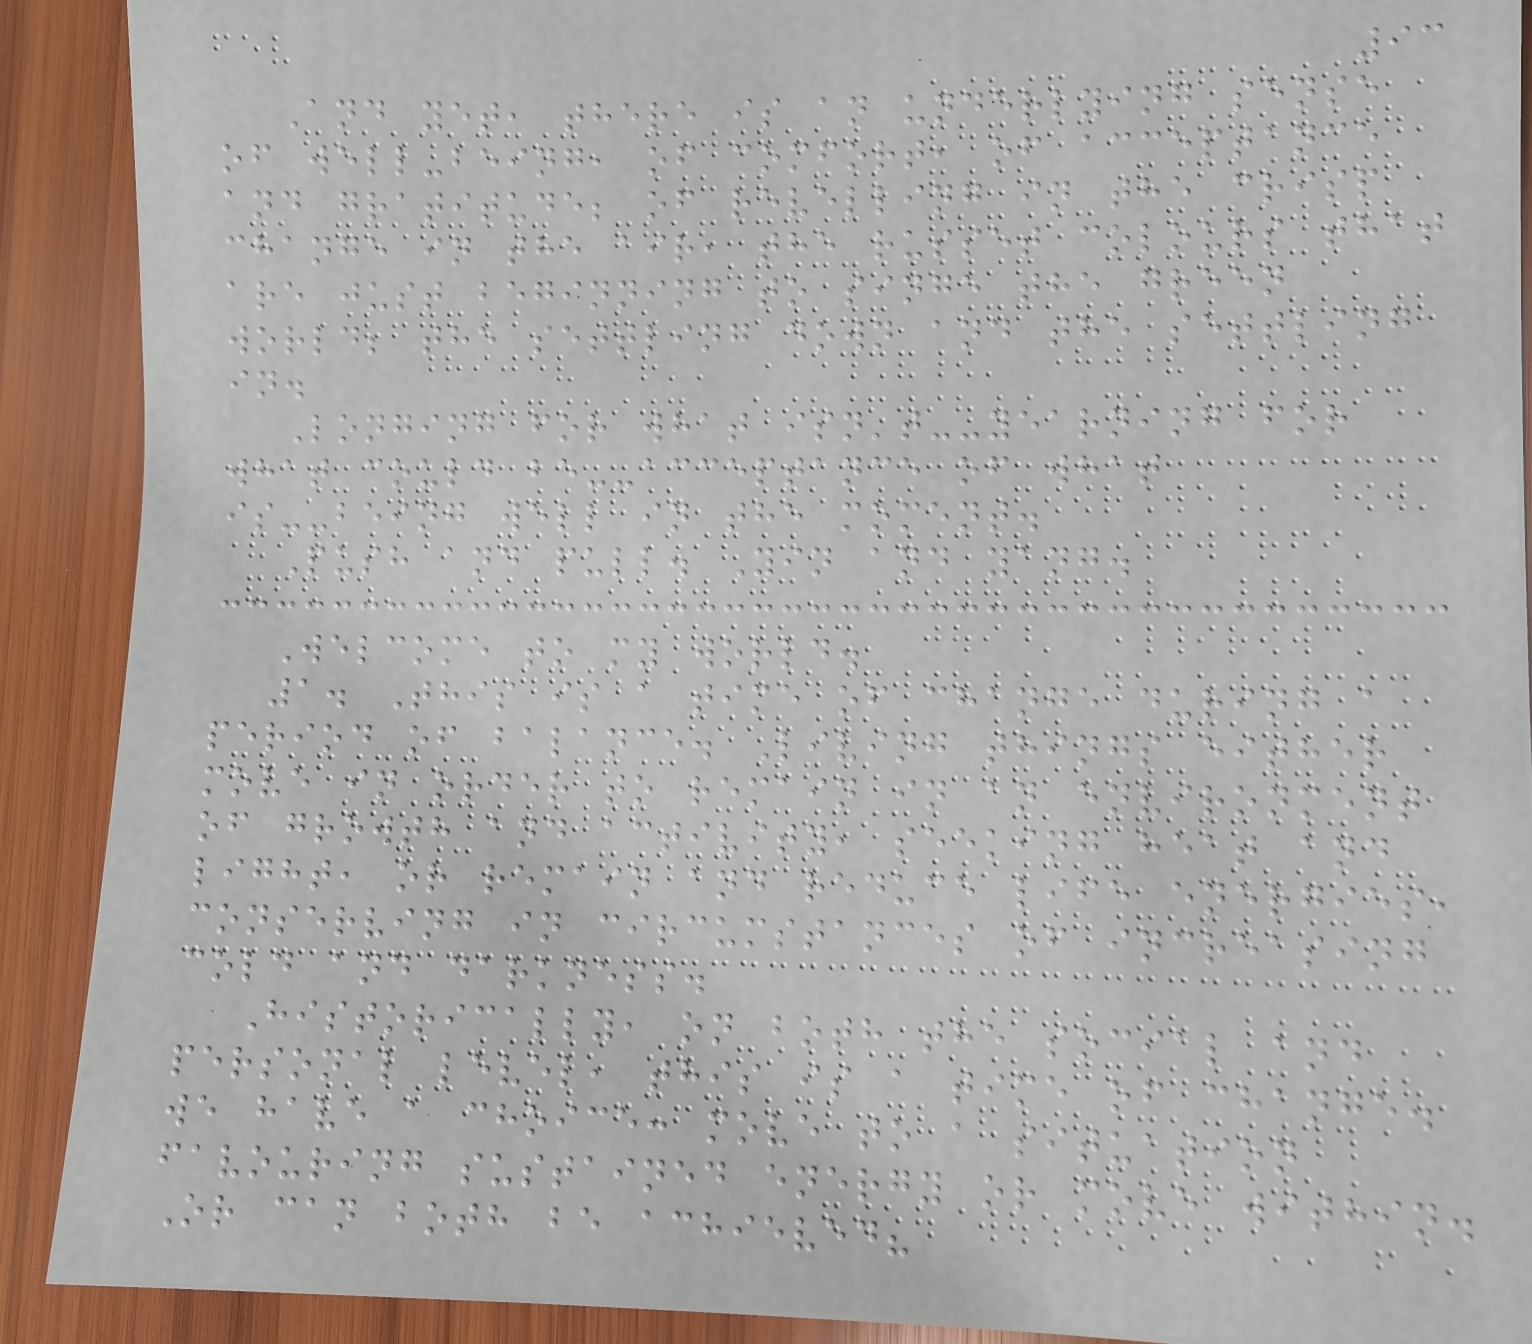93
And yet, there is an underlying sense
of well-being, of comfort, of acceptance
and gratitude; of revelling in the crisp
change in the air, the russet colours that
are just beginning to singe the green
world; the settling down and the settling
in.
Longing for what isn't--yearning for
what could be--acceptance of what
is--being well in the moment.
Push and pull. Yin and yang.
Welcome to my world.
1. This is a time of change during a
period of balance. Living things either
move in order to remain in an environment
of growth and activity, seeking heat and
light, or remain and reduce life energies,
conserving in circumstances of increasing
cold and darkness.
Historically, on both the social and
personal level, this is a time of change.
we have a choice: move to a situation
favouring sustained energy or move within.
Or can both be achieved?
